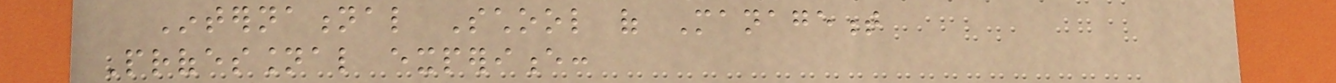International School of Management
Professional experience:
